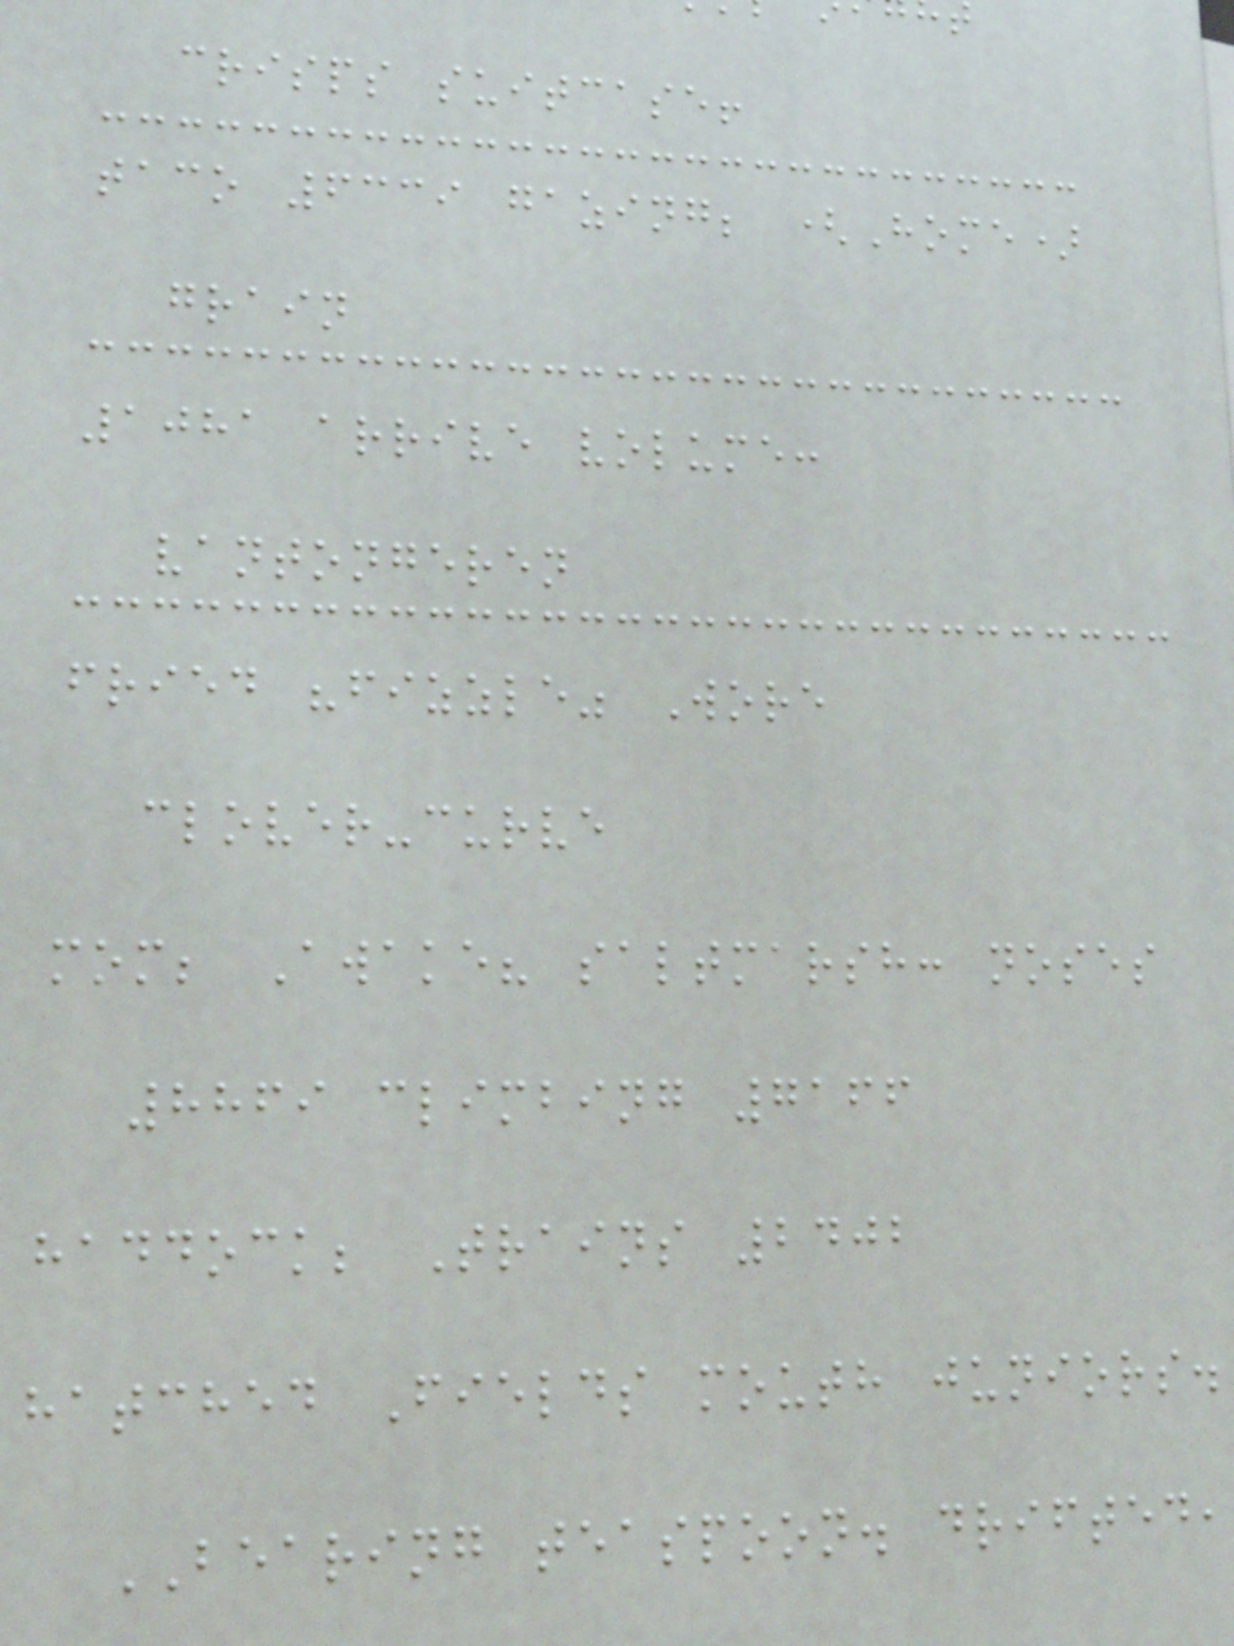crisps suitcase!
taco 6339 gazing; (Home)
grain
1081 arrive volume:
vantongeren
fried "fizzle" Wore
clover-curve
mom; Awake? saltmarsh: noses
8869 climbing 7166
haddock; Trains 2402
hatched Fields mouth juniors.
BEARING teaspoon. drifted,
